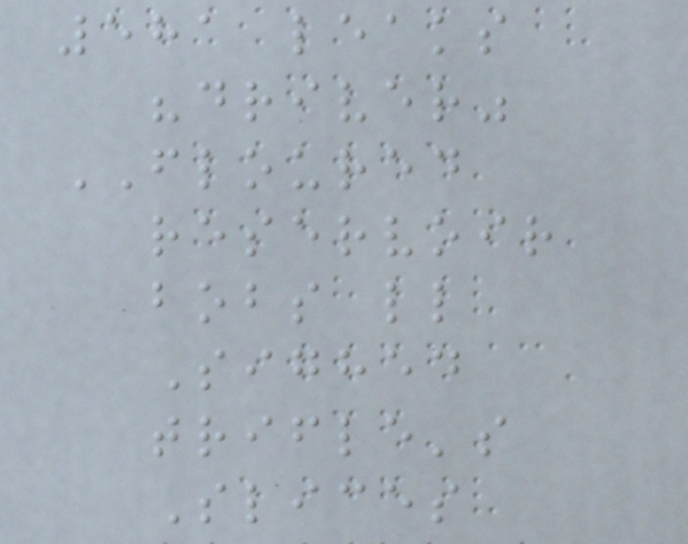581 leaks
"driver"
FLOURED
reservoir
bobs ll
Sighed
trifle's
Slices
